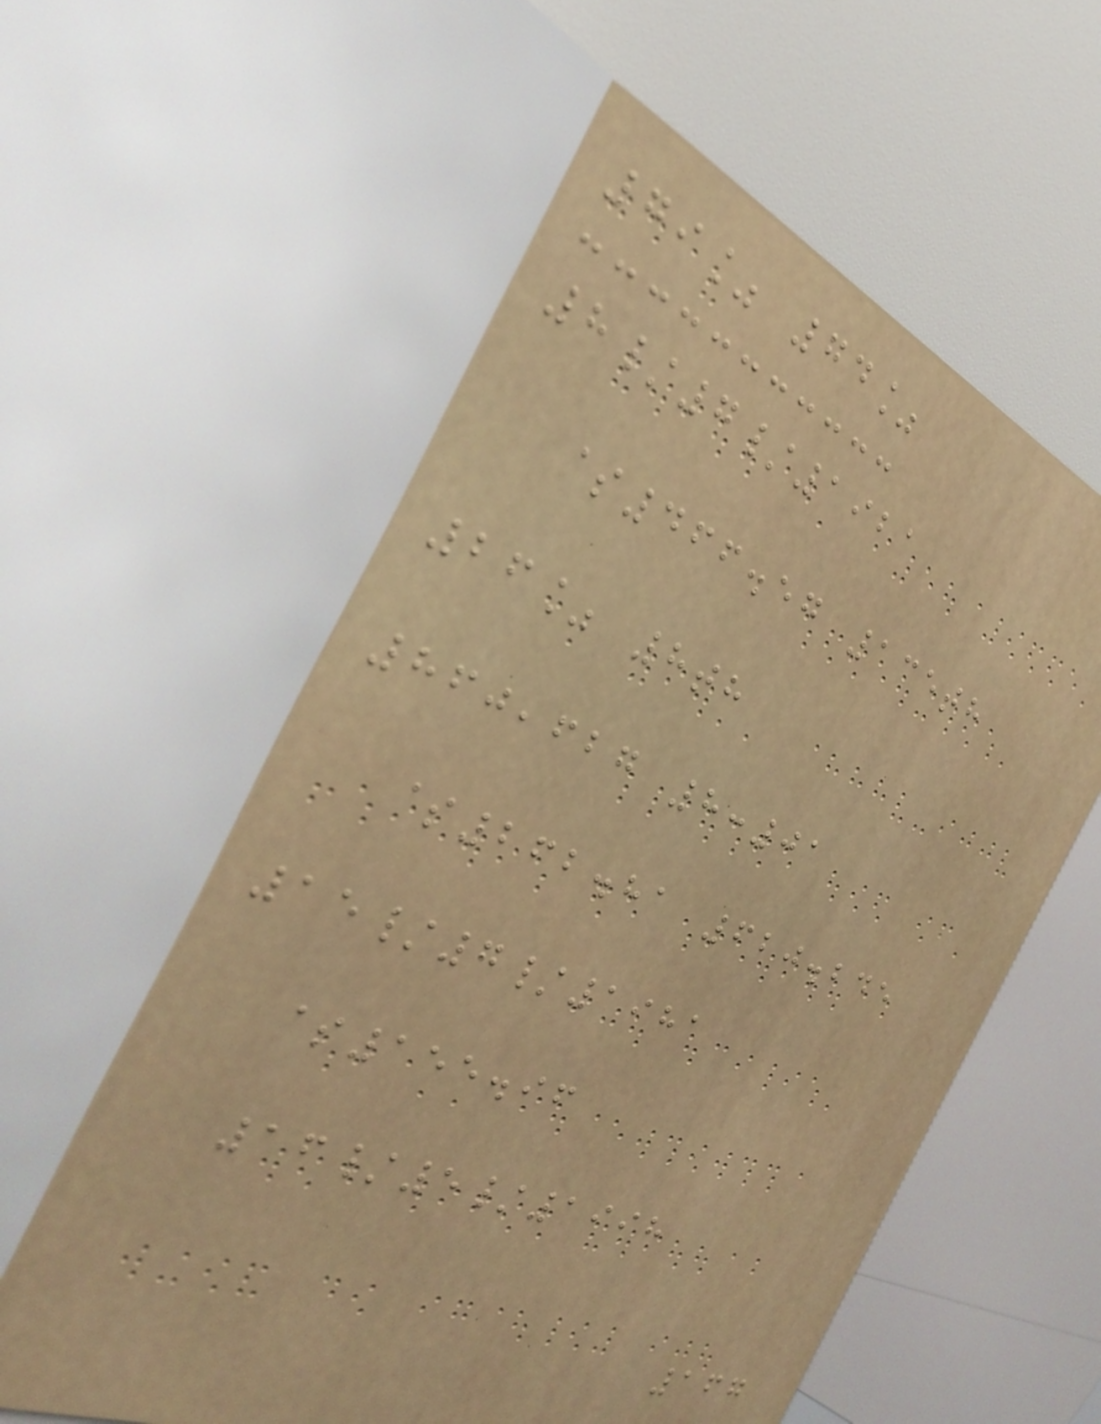79% 74%
8/7/1921
$466.57 135th
26% 8th
860,627 8:01
$262.81 620.245
15/7/1981
$155.96
16/5/1998
167
